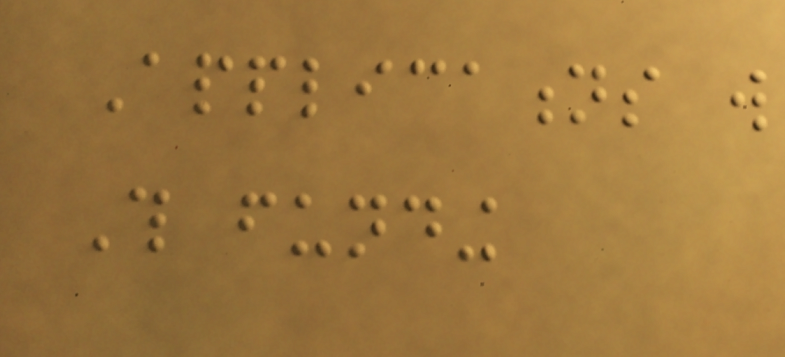Applications will
This funding
